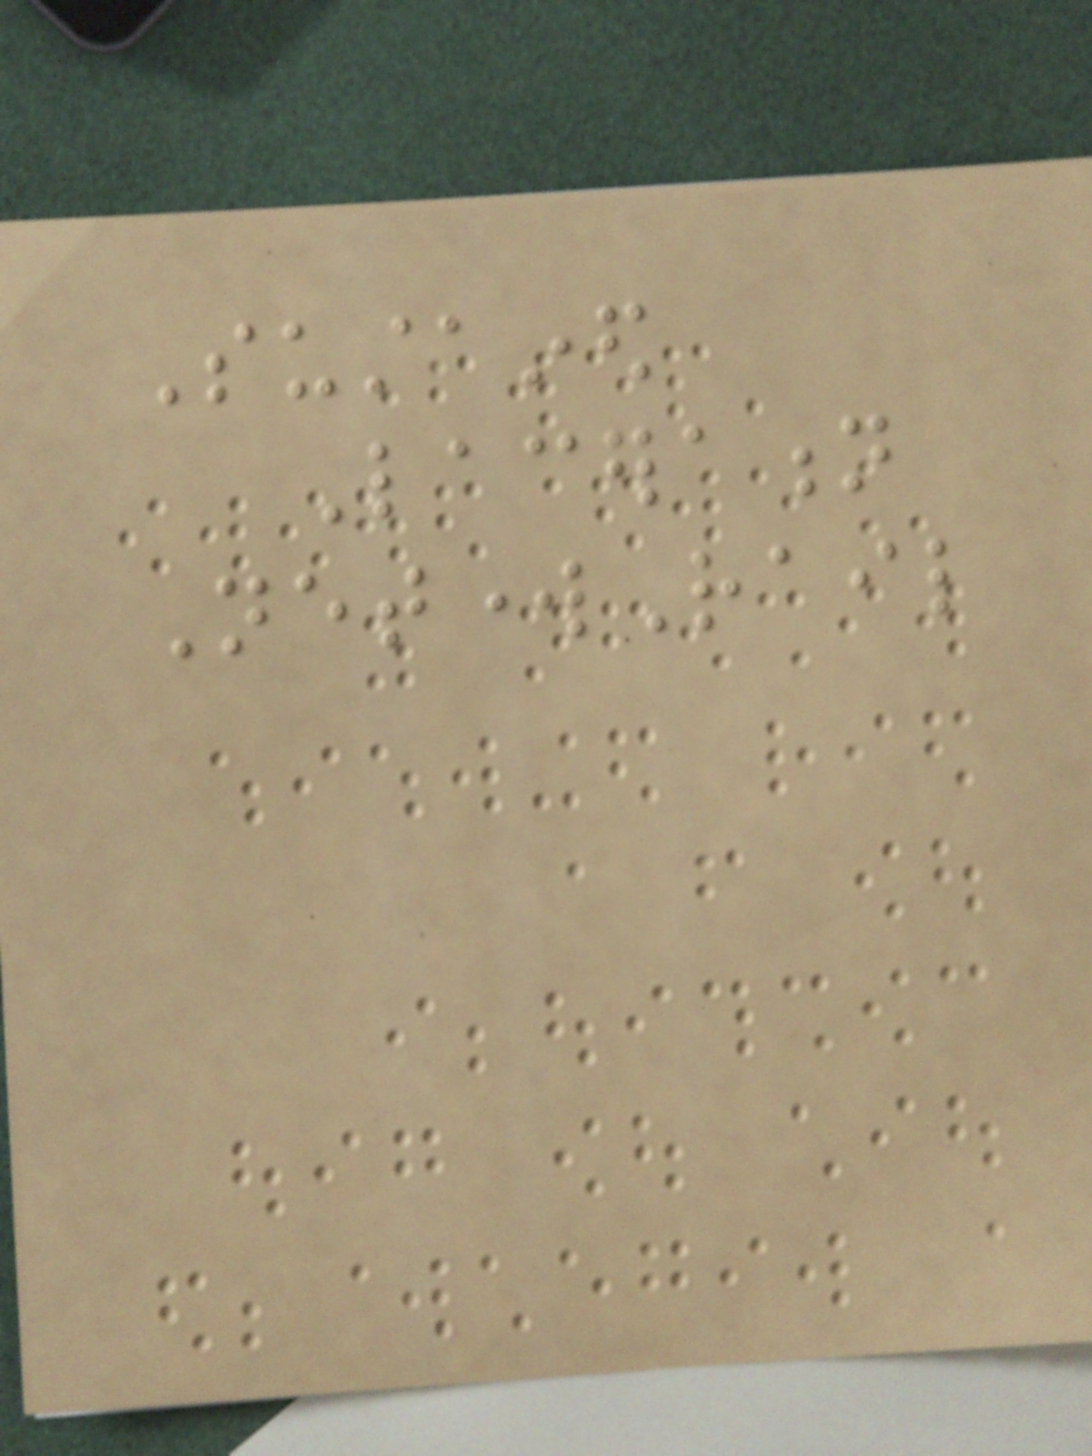Sustained
Laceration
NetworkRail
